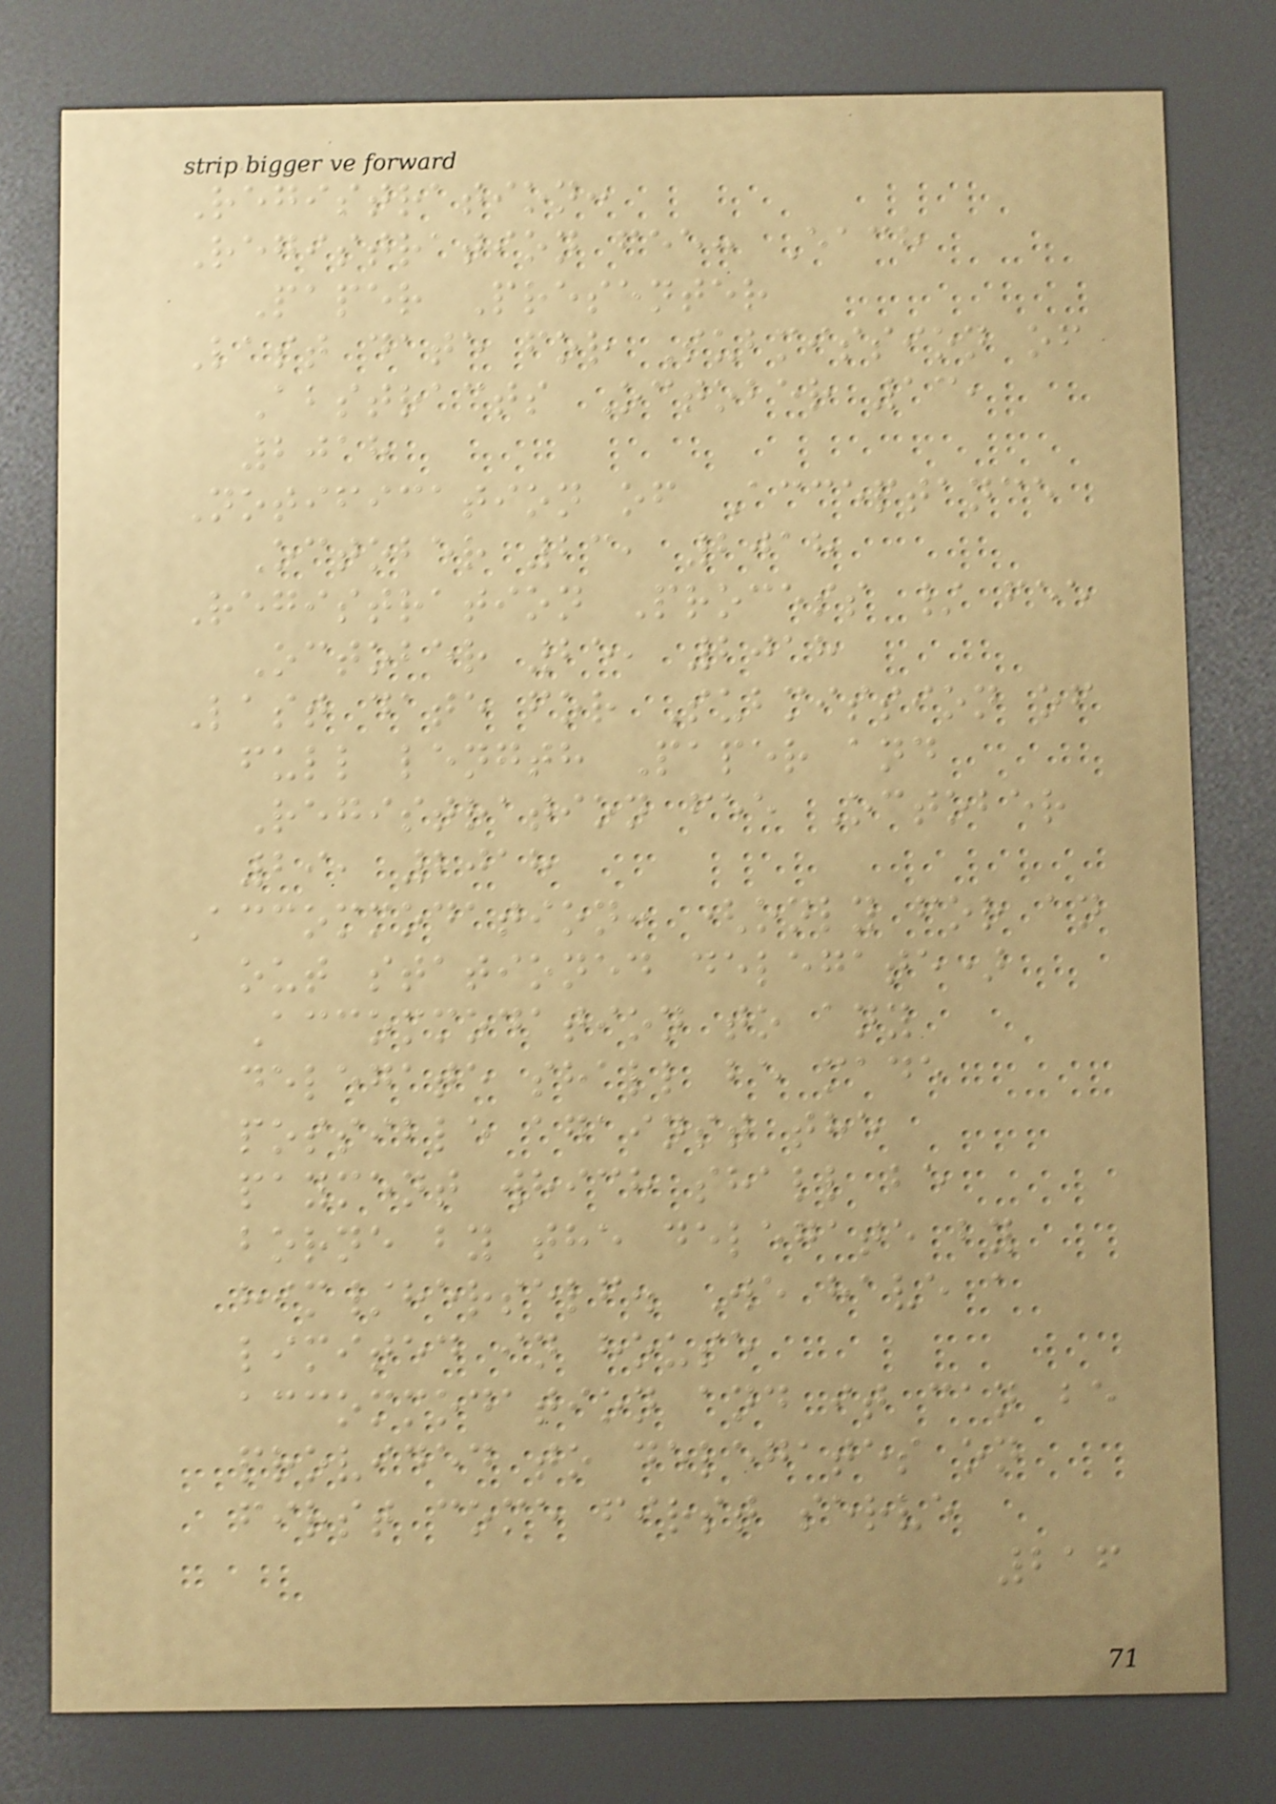Registration:
Registration fee: Each
Paper Presenter
Last date for Submission of
Abstracts October 13,
2018
Notification of Acceptance
October 23, 2018
Registration Process / fee
October 25, 2018
Last date for Submission of
full length Paper and
Registration fee October
29, 2018
Accommodation: (only for an
out stationed delegate)
Accommodation to any
delegate shall be made
possible against the
payment which shall be
borne by the delegate by
him/herself. We have a
limited in house
accommodation and it can be
provided to delegates on
first come first serve
216
